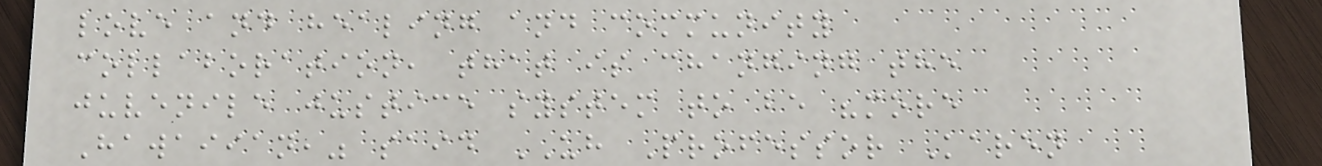love and healing and community
collaboration, that is changing the
juvenile justice system to be "more
Hawaiian," said UH Professor Karen
